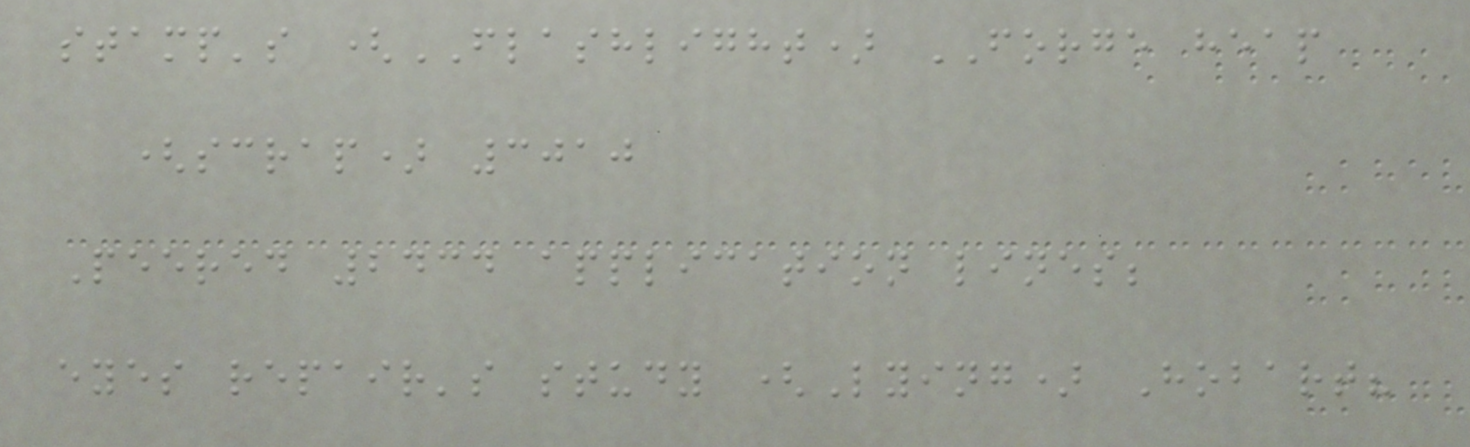stamp's (FLASHLIGHT) FORGE heap
(scrap) 3010
Peered 2434 application lines;
eyes repair's study (Lying) Hobart?
